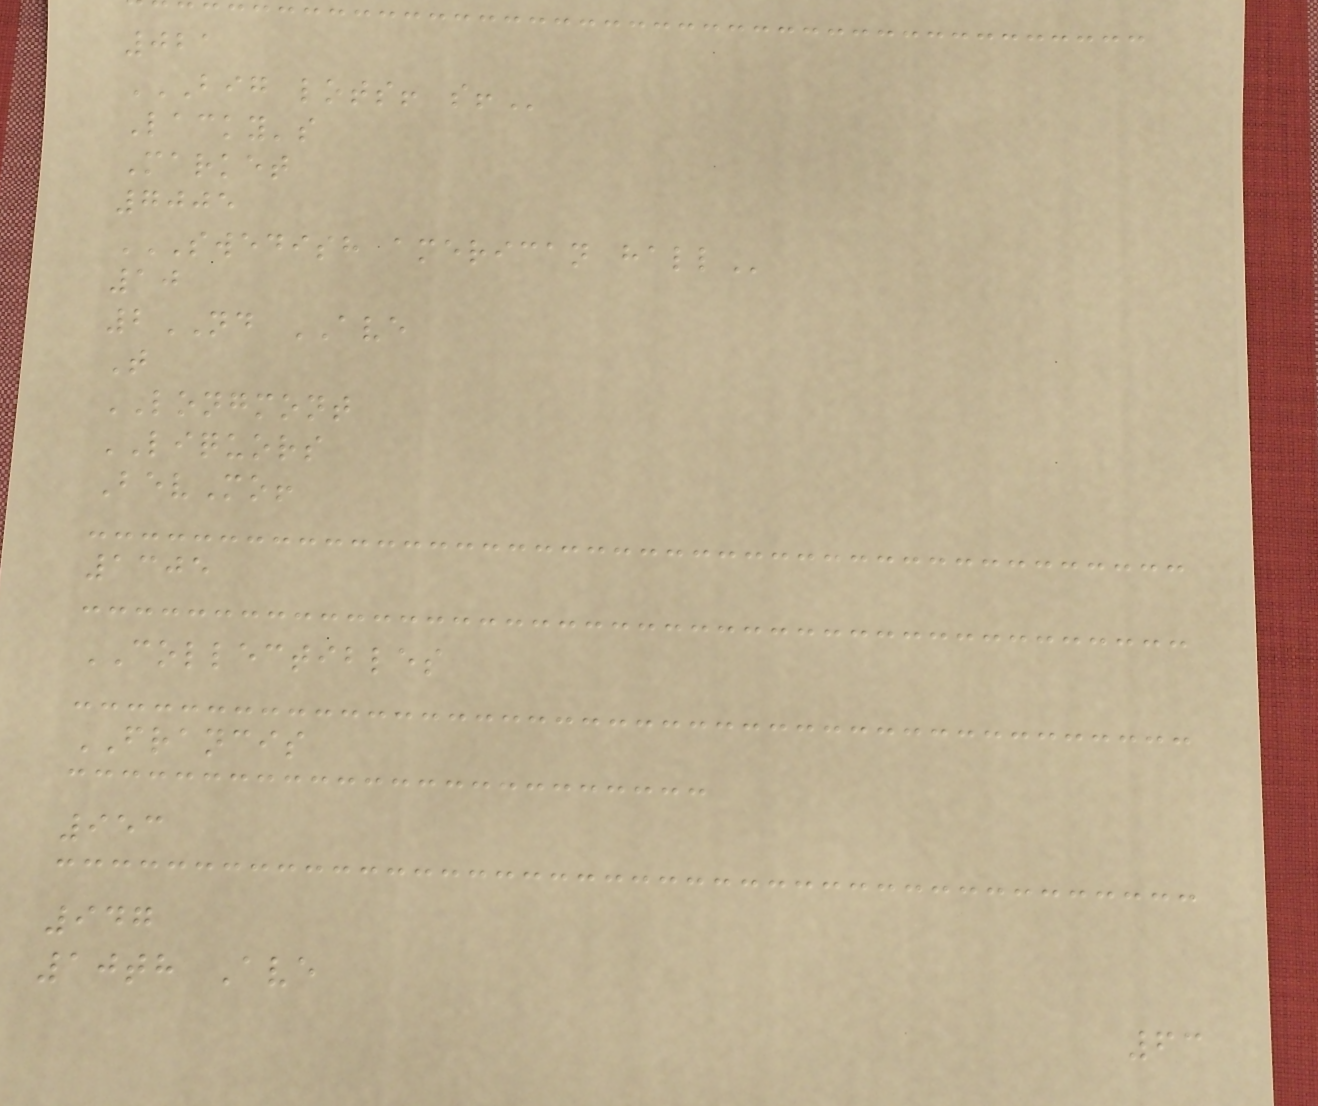021
BIG LOTS! S!
Lacky's
Market
7005
SWEDISH AMERICAN HALL
10
2ND AVE
T
LONGMONT
LIQUORS
BevMo!
1305
COLLECTIBLES
FRANCIS
953
947
10th Ave
63
